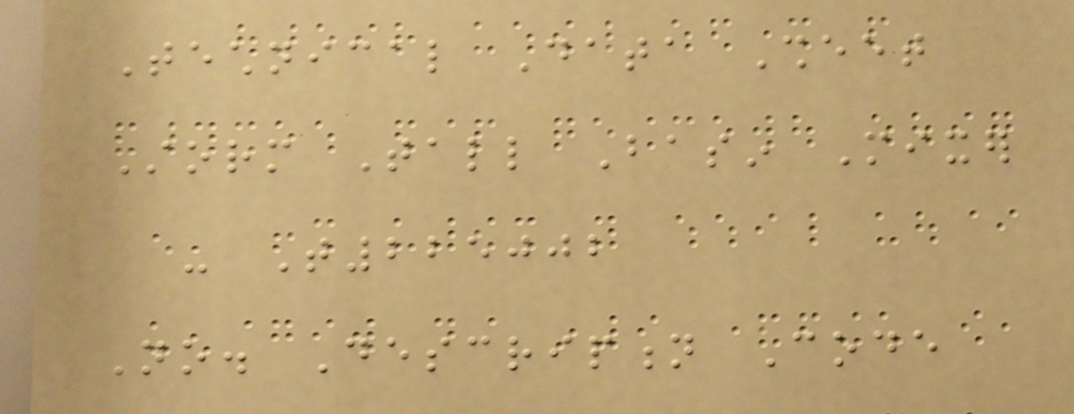Technical Data Sheet
Storm Tall Basin Mixer
- T225002
No. Description Code
